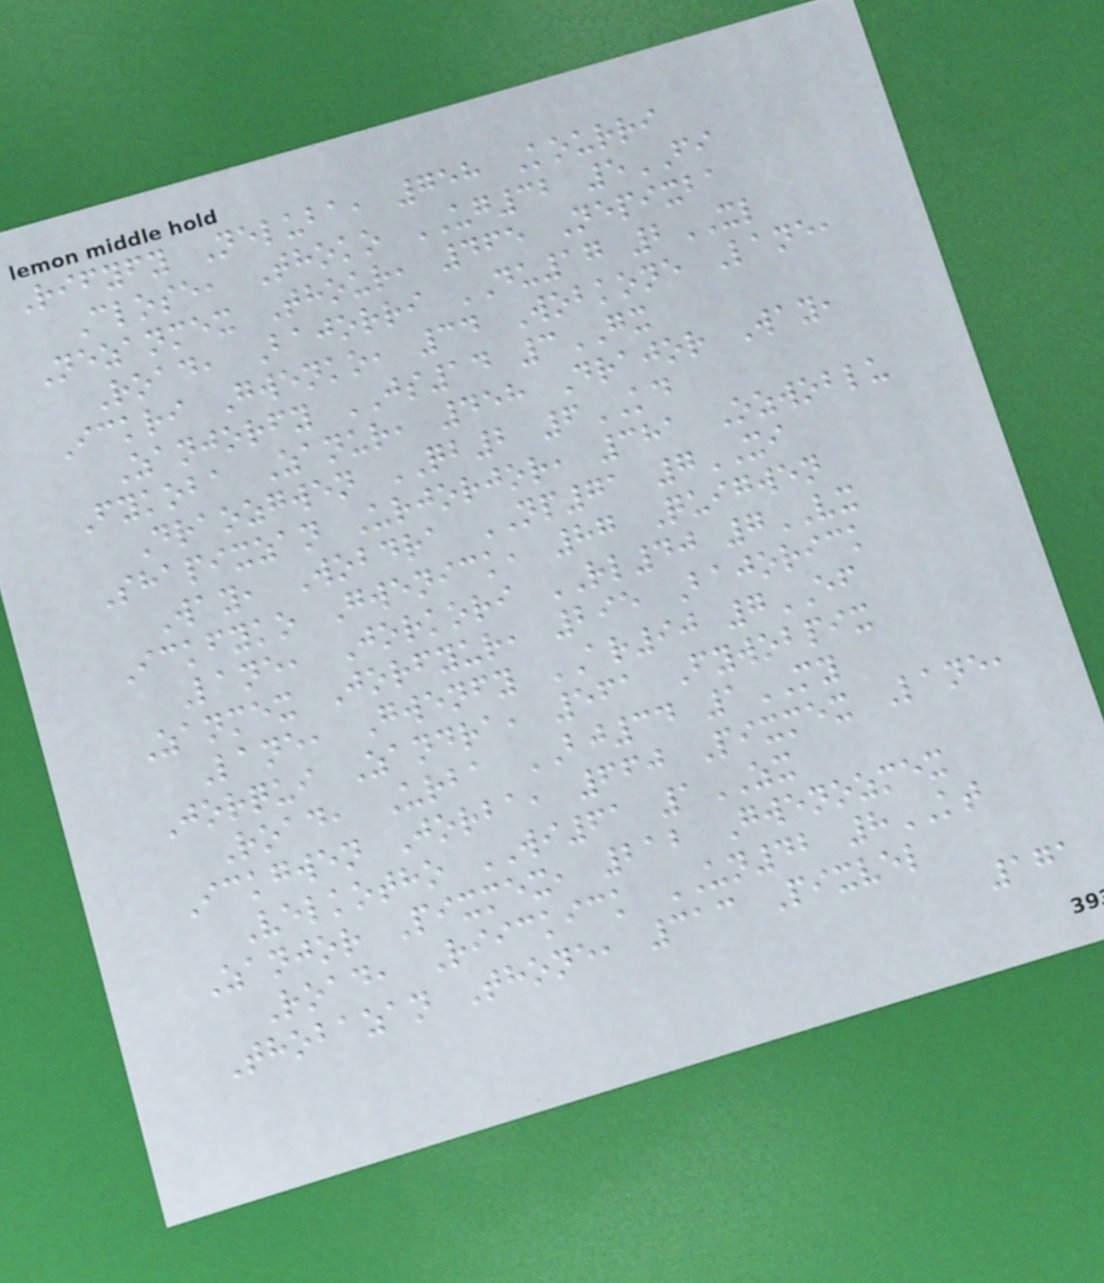Rifyfy Neluba, 758 Kourri
Close, Thoko UG32 5FI
Nezanmex Thour, 465 Nepixba
Road, Bajorri DU17 2XL
Ickri Gwenko, 34 Wobkone Lane,
Zanjorfy JS14 3GX
Fykoba Zanur, 458 Drajor Way,
Draozgwen QB2 6KD
Shapixzan Urjorjor, 381 Ozwoblu
Way, Wobdra NP71 7XI
Ickfyko Gwenick, 87 Quigwen
Lane, Jorkori RL40 7VX
Zanmex Jorfyur, 295 Bajorick
Lane, Gwenfy AR90 7EF
Jorqui Zandra, 561 Fywobpix
Road, Urba BJ34 1MY
Ickgwen Jorba, 660 Pixmex Lane,
Velkotho WI61 1ZX
Zanjor Pixmex, 212 Gwenozmex
Road, Riickick UN42 8KT
Thobazan Thone, 313 Pixvel
171
